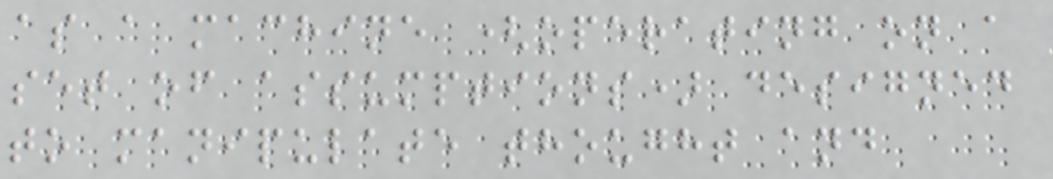as a machine (operating on a
set of assumptions) designed
to manipulate thought and
